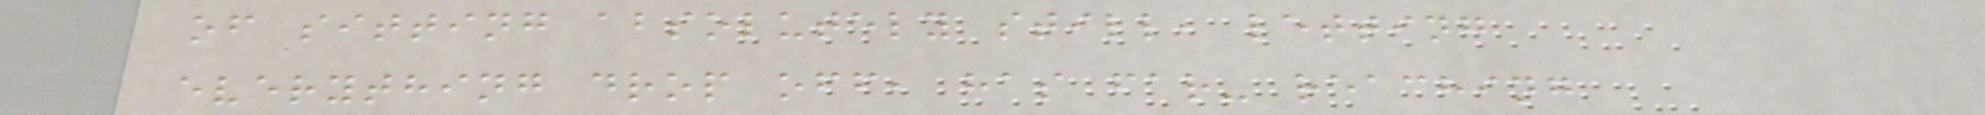of sitting absolutely still, letting
everything drop off, has far- reaching
